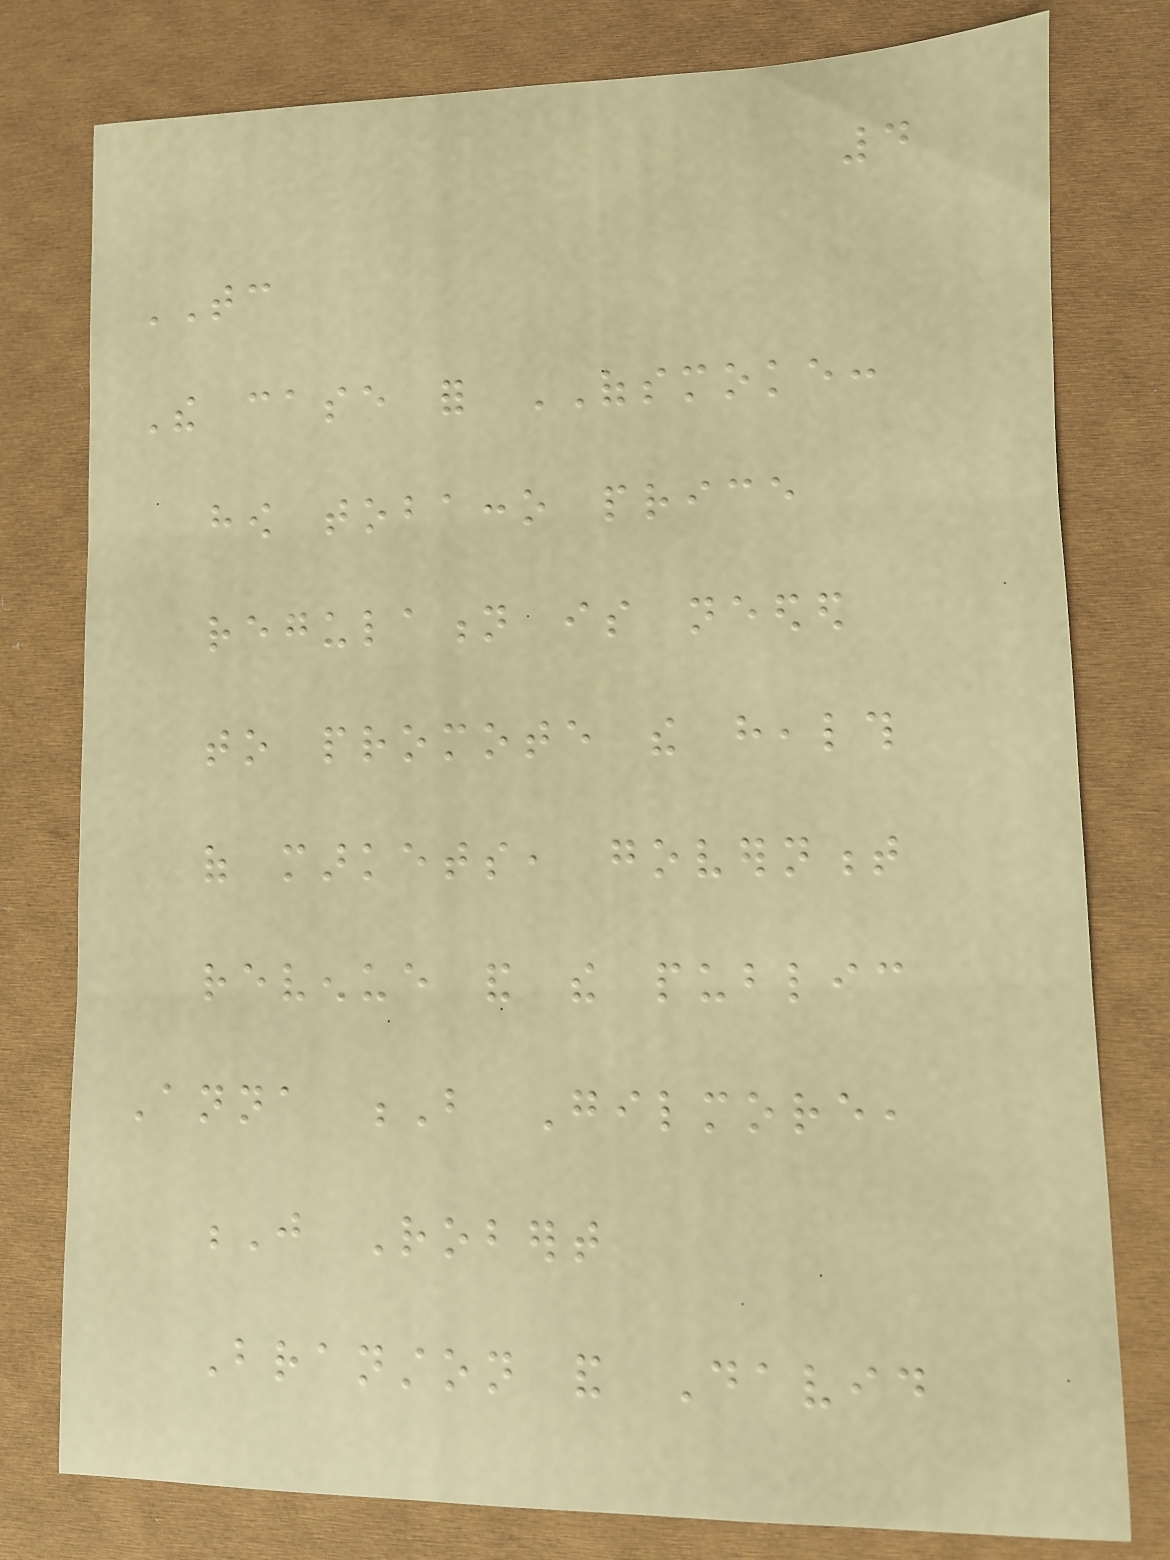4
TC
The case for OFSMOKE:
how tobacco price
regulation is needed
to promote the health
of markets, government
revenue and the public
Anna B Gilmore,
J Robert
Branston and David
